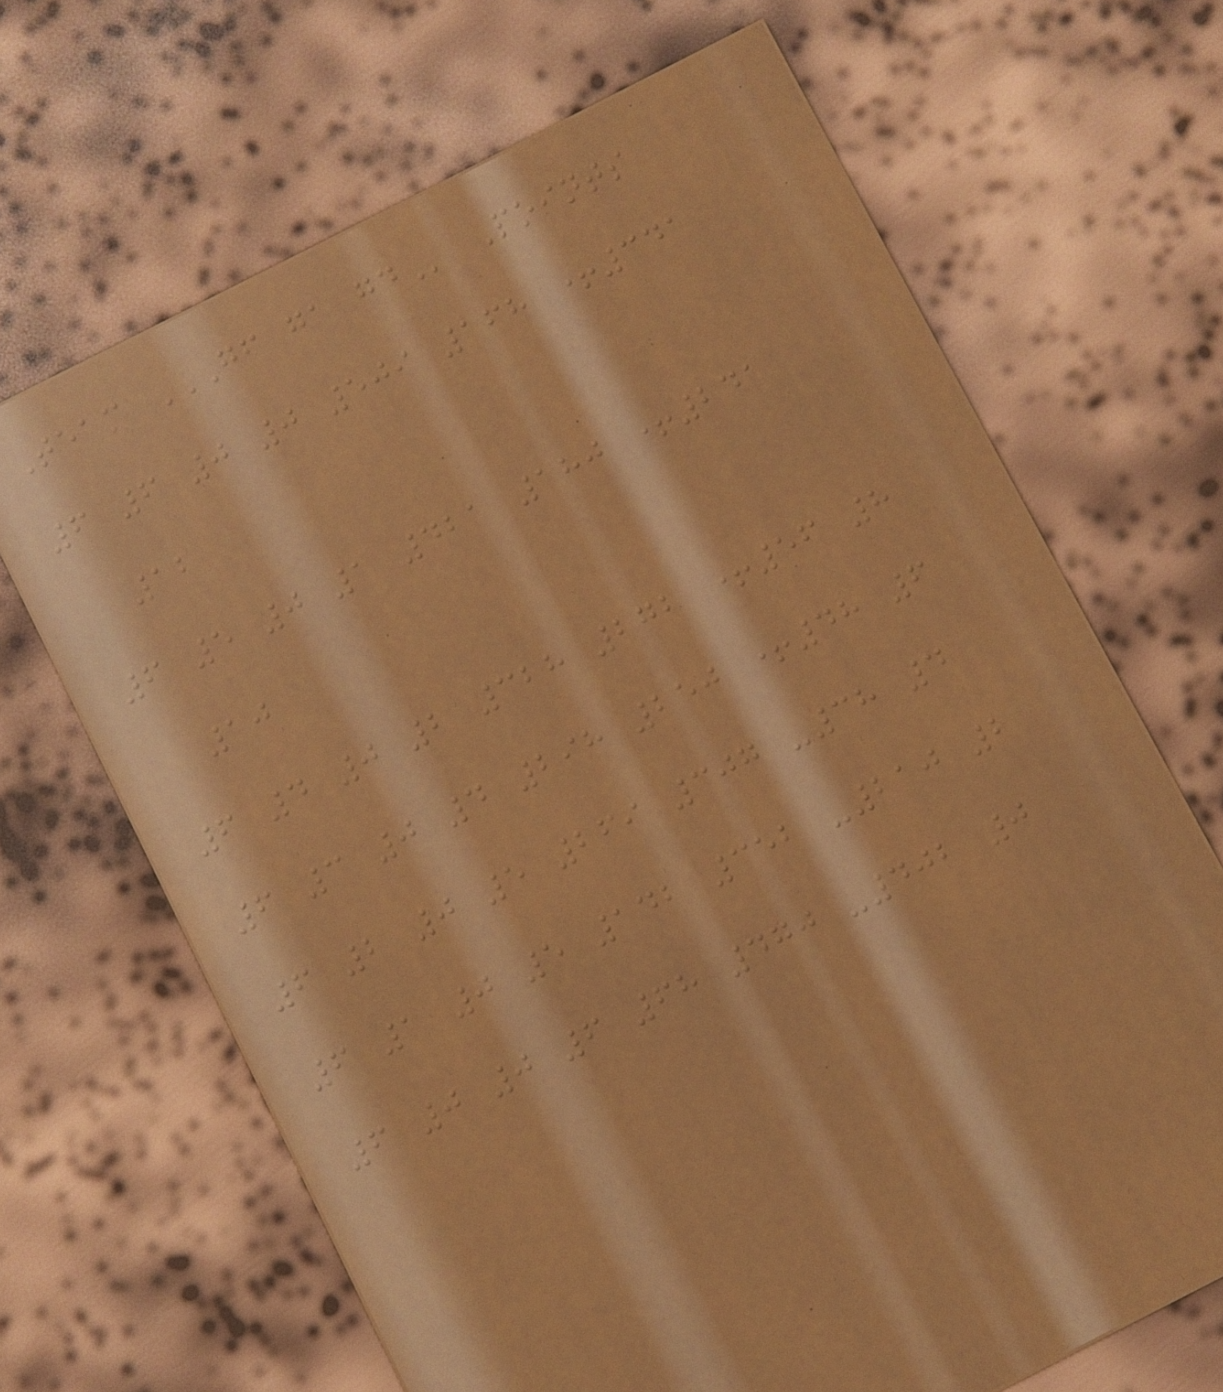Team GF GA GD Points
6 6 0 0 509 168 +341
12
6 5 0 1 421 180 +241
10
6 4 0 2 328 272 +56 8
6 3 0 4 298 250 +48 6
6 2 0 5 269 307 -38 4
6 1 0 5 142 352 -210 2
6 0 0 6 68 470 -402 0
